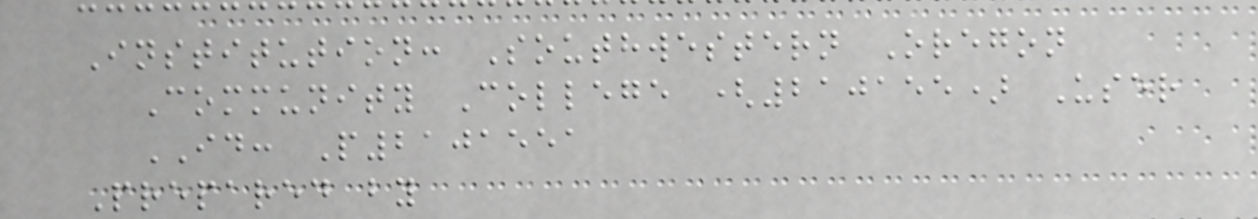Institution: Southwestern Oregon
Community College (210155) User
ID: P2101551
Prepared by
